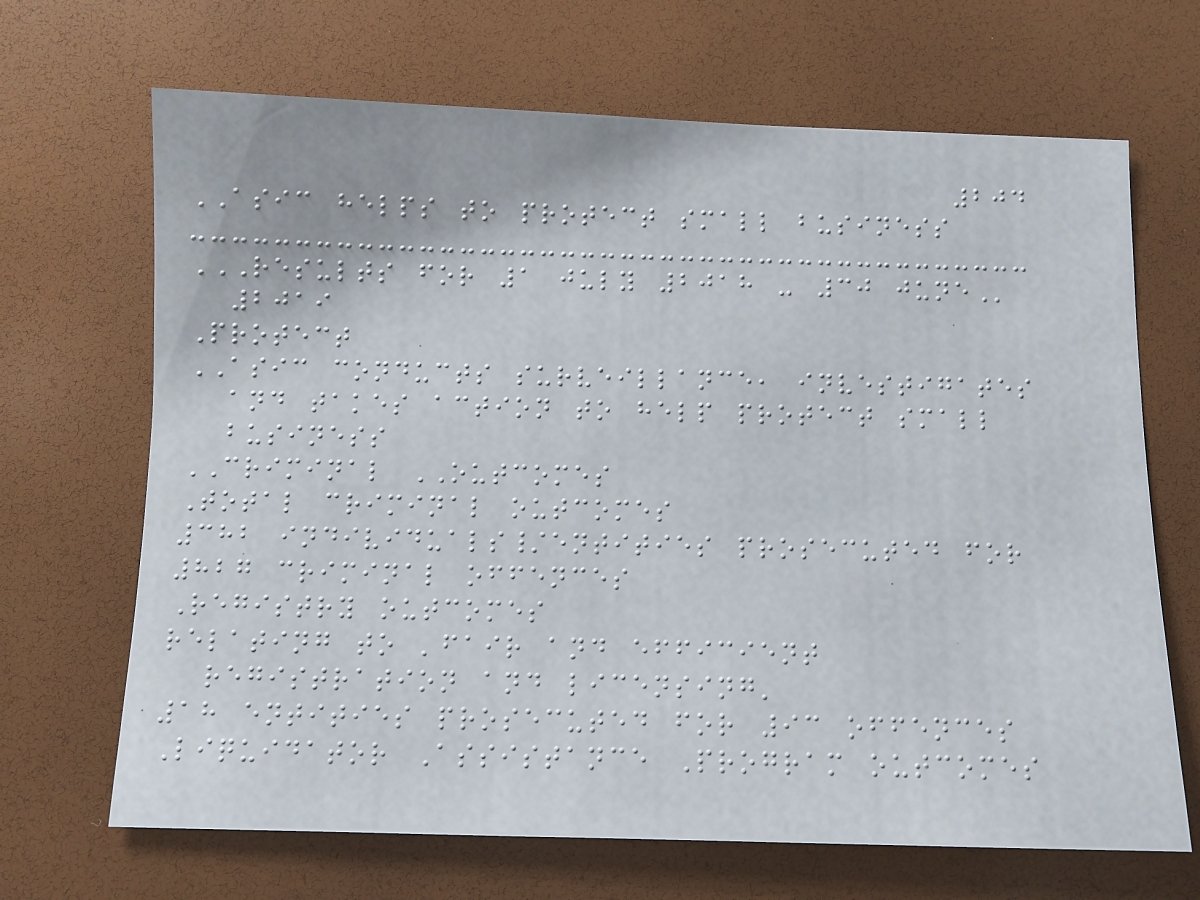204
ASIC helps to protect small business
RESULTS FOR 1 JULY 2018 - 30 JUNE
2019
Protect
ASIC conducts surveillance, investigates
and takes action to help protect small
business
CRIMINAL OUTCOMES
Total criminal outcomes
382 individuals/entities prosecuted for
827 criminal offences
Registry outcomes
relating to 'fair and efficient
registration and licensing'
18 entities prosecuted for 93 offences
Liquidator Assistance Program outcomes
